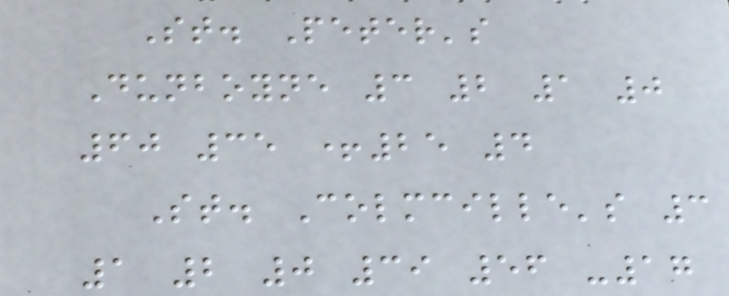St. Peter's
Dunboyne 3 2 1 0
60 35 +25 4
St. Colmcille's 3
1 2 0 39 56 -17
